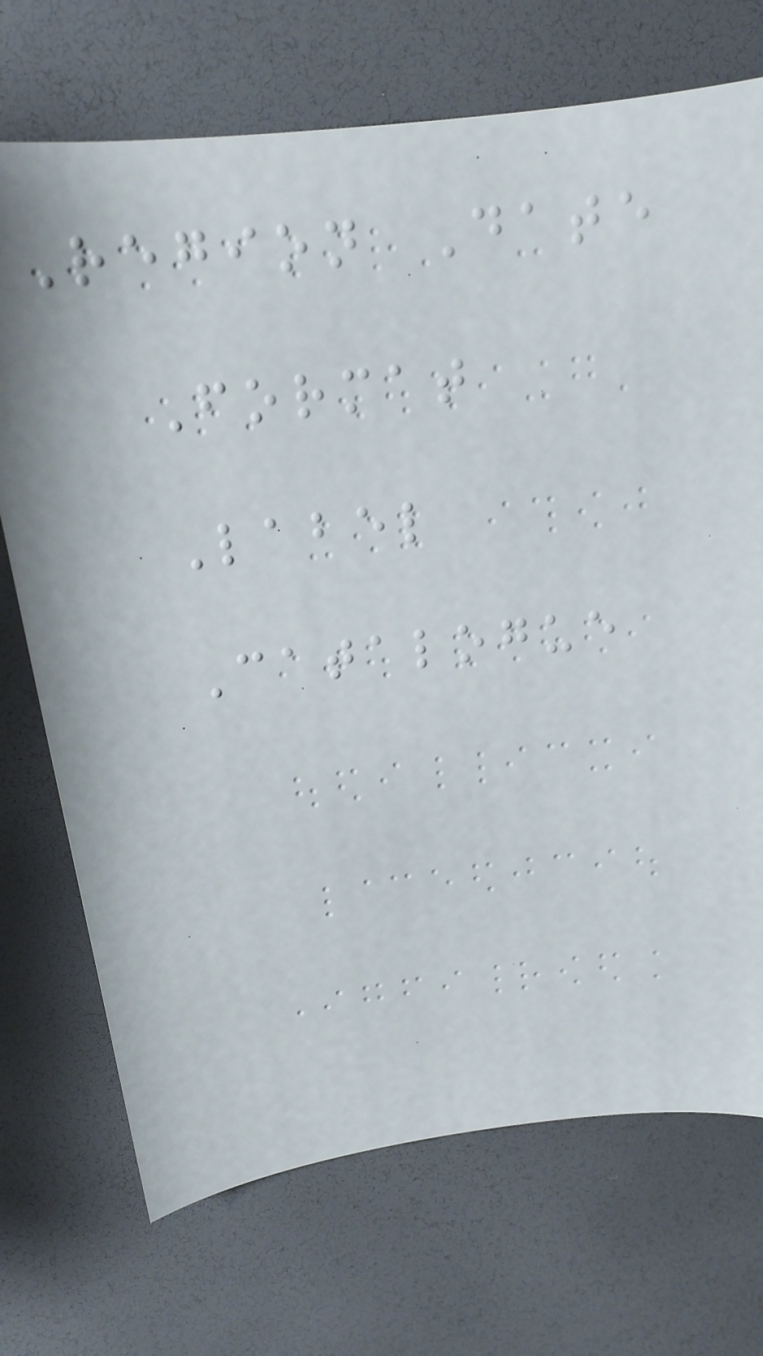Region Date
Format
Label
Catalogue
